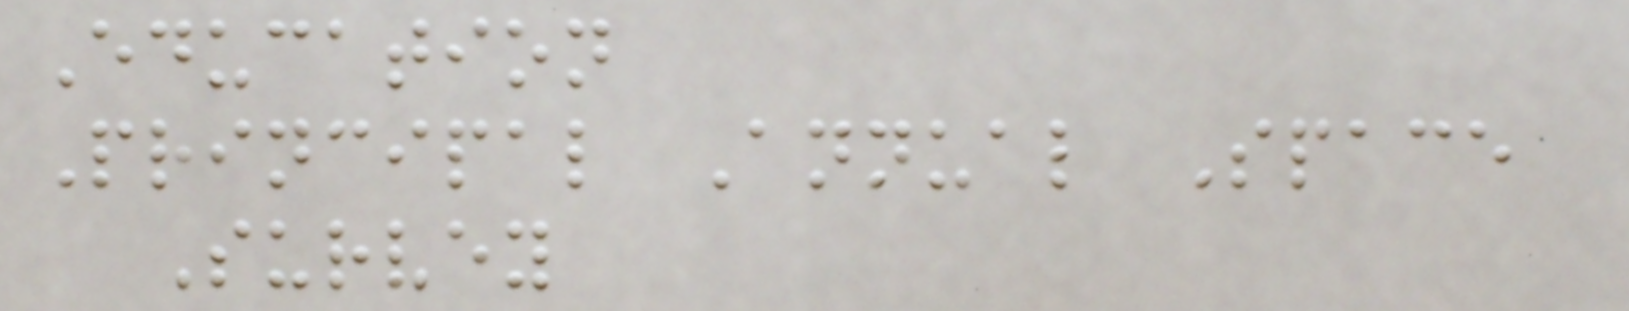Education
Principal Annual Space
Survey
